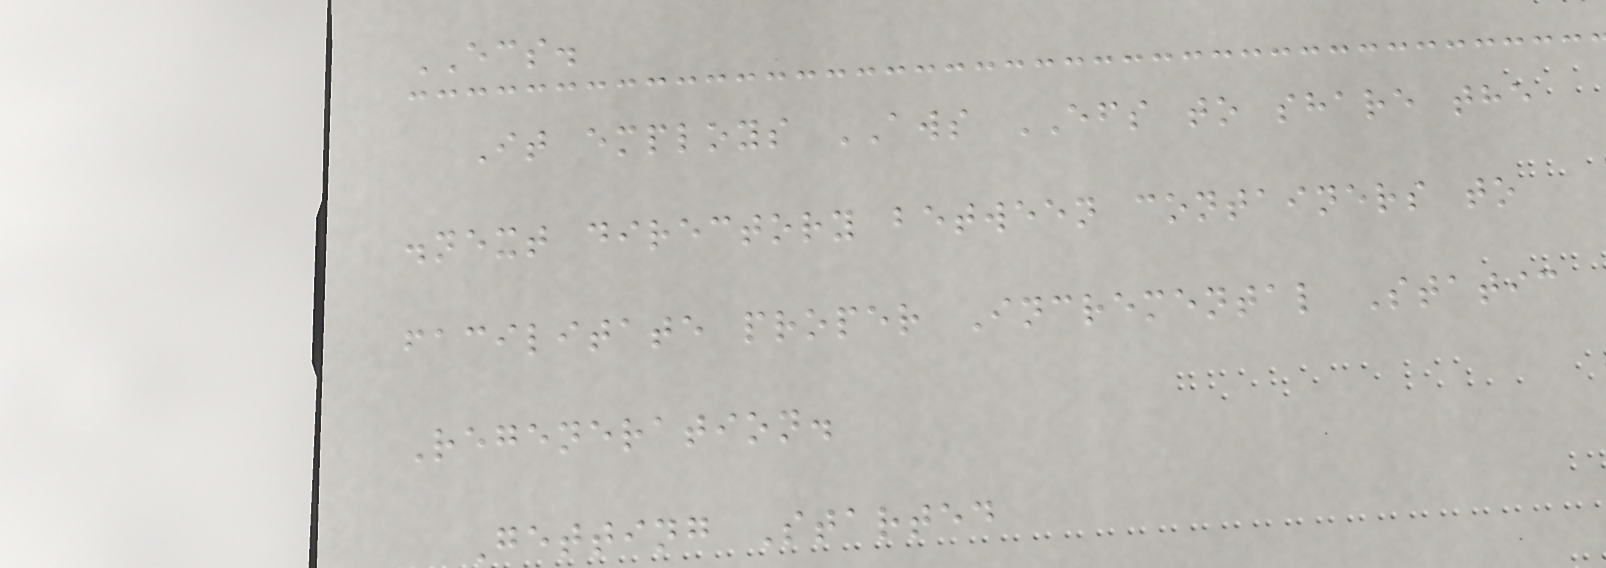ECS.
It employs AWS EFS to share the
.next directory between containers to
facilitate proper Incremental Static
Regeneration.
Getting Started
